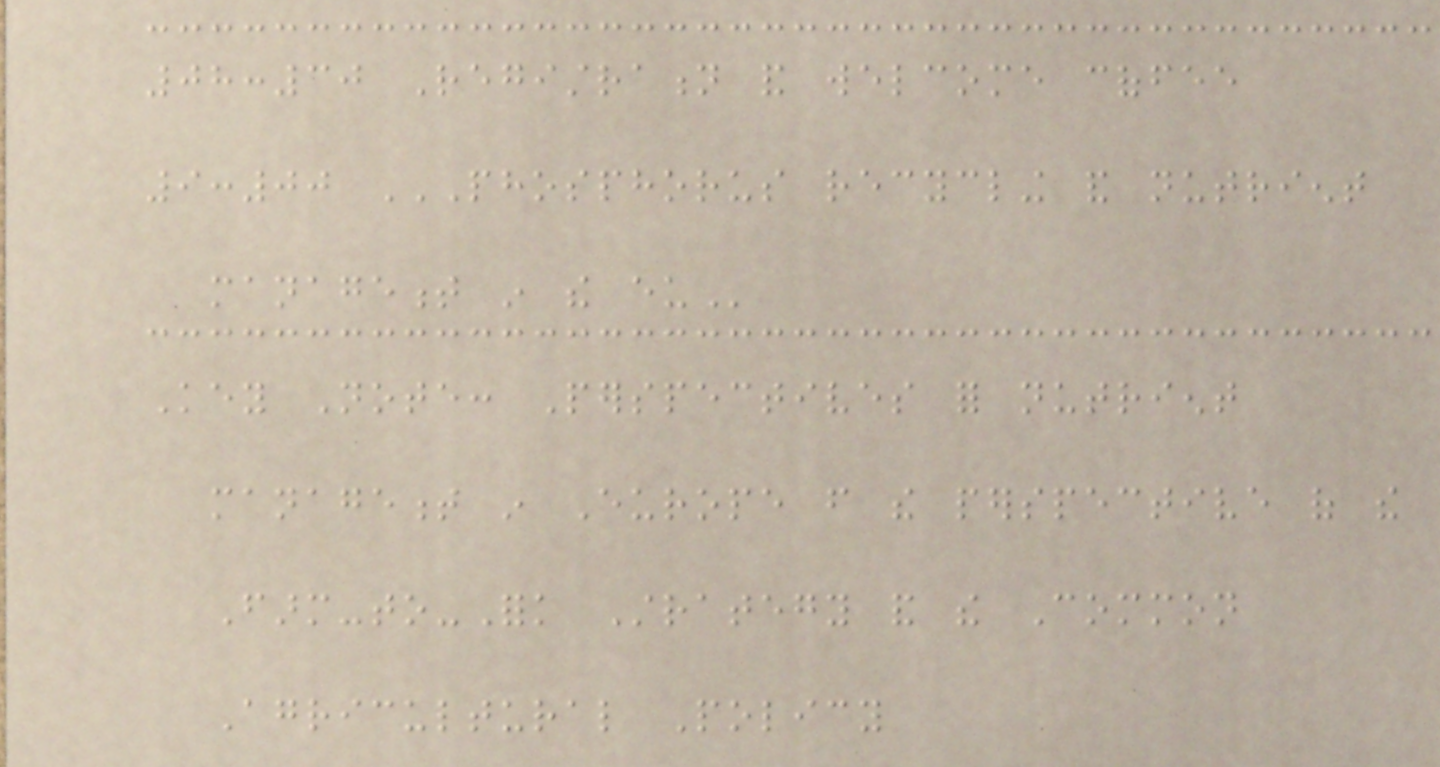08:30 Registration and welcome coffee
9:00 PHOSPHORUS RECYCLING AND NUTRIENT
MANAGEMENT IN THE EU
Key Note: Perspectives for nutrient
management in Europe from the perspective of the
Farm-to-Fork Strategy and the Common
Agricultural Policy
